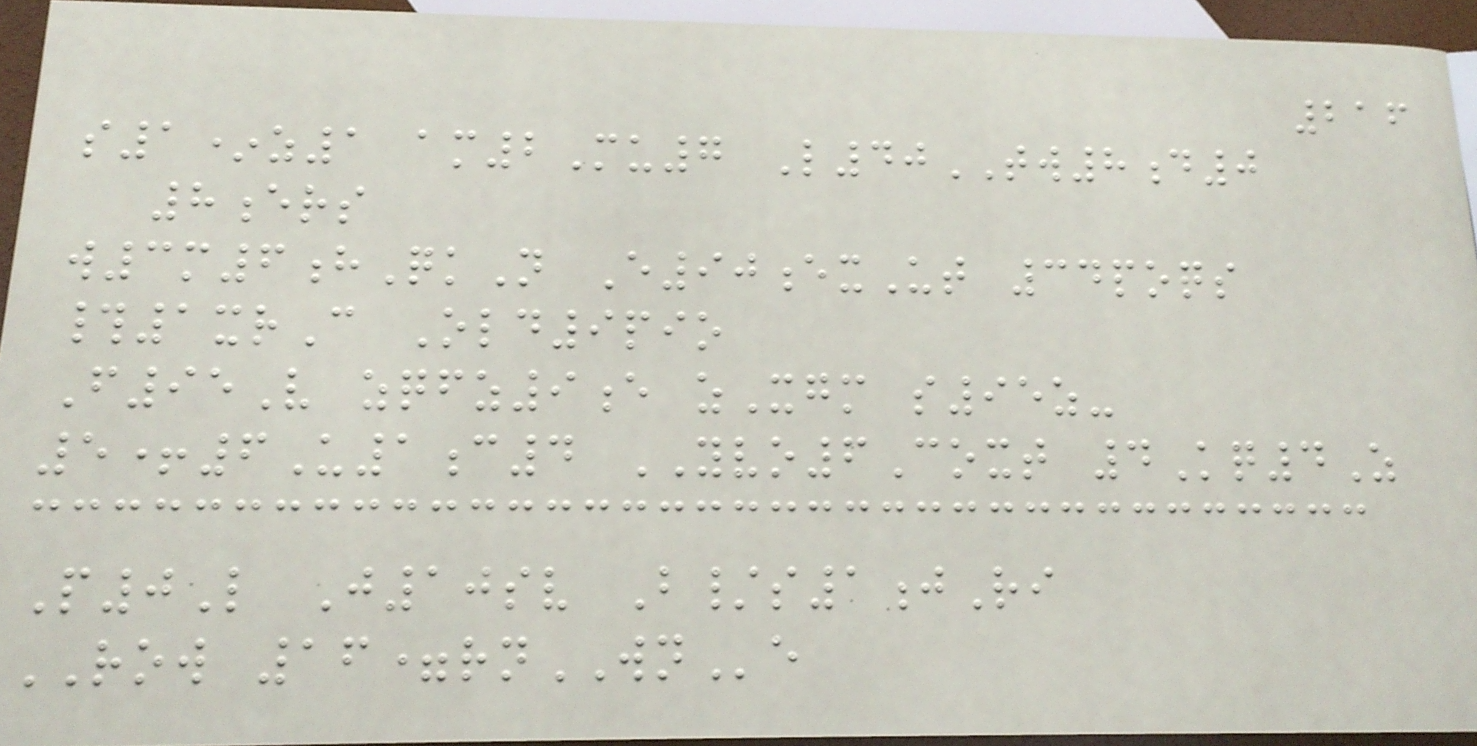216
s1*z1 am2Mu7 L40TW8d0
8ers
w3m6hQkN E90exUt 34poqs
#1xrC Old9pio
F95V zqfz9e zXgm s95z-
5+6U1c4 YVO6Coxt 4Kq4Z
P0L J10sv B/s1jRi
ROW 16=rnWNe
